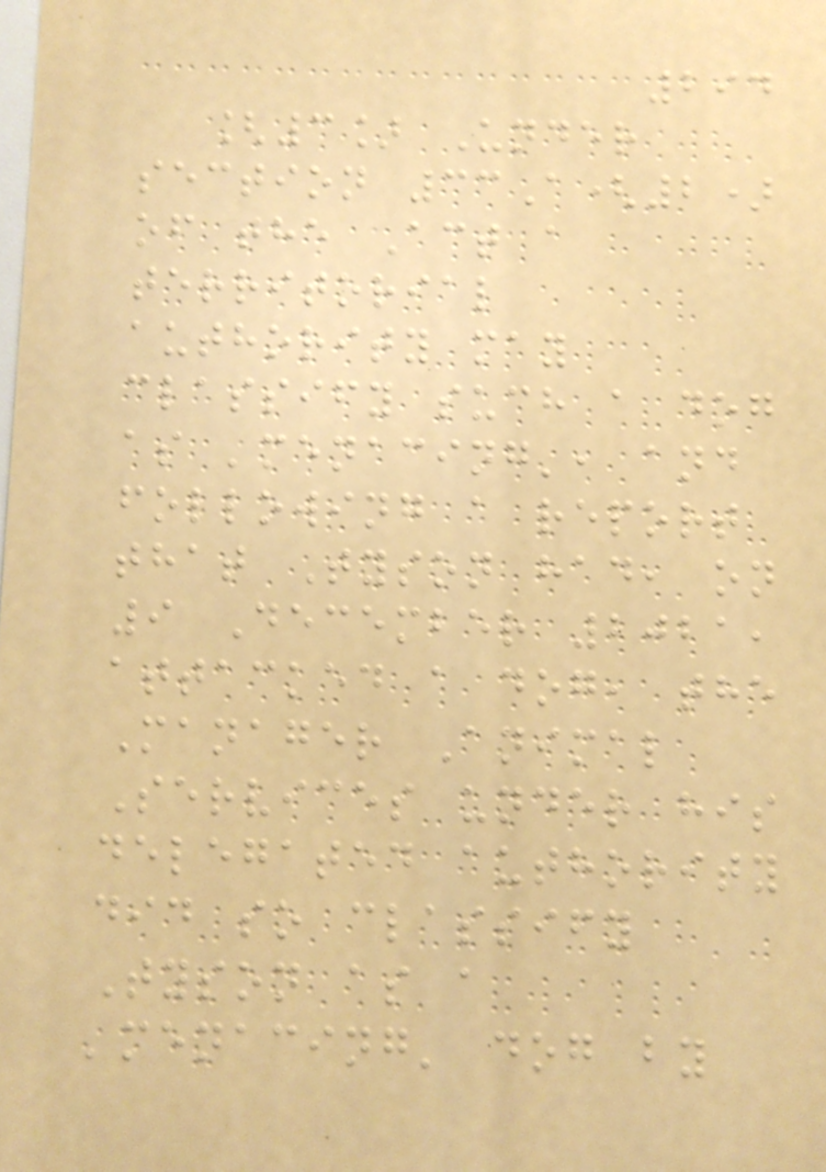294
[3] Under
section 33A(2)
of the Act a
territorial
authority may
classify such a dog
as 'menacing', and
following a report
that Tyson had, on
9 December 2021,
attacked a dog, the
Manager Animal
Services under his
delegated authority
did so classify
Tyson as a
'menacing' dog by
